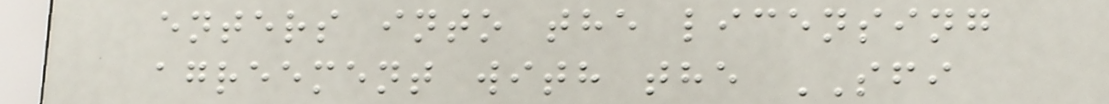enters into the licensing
agreement with the SFI
